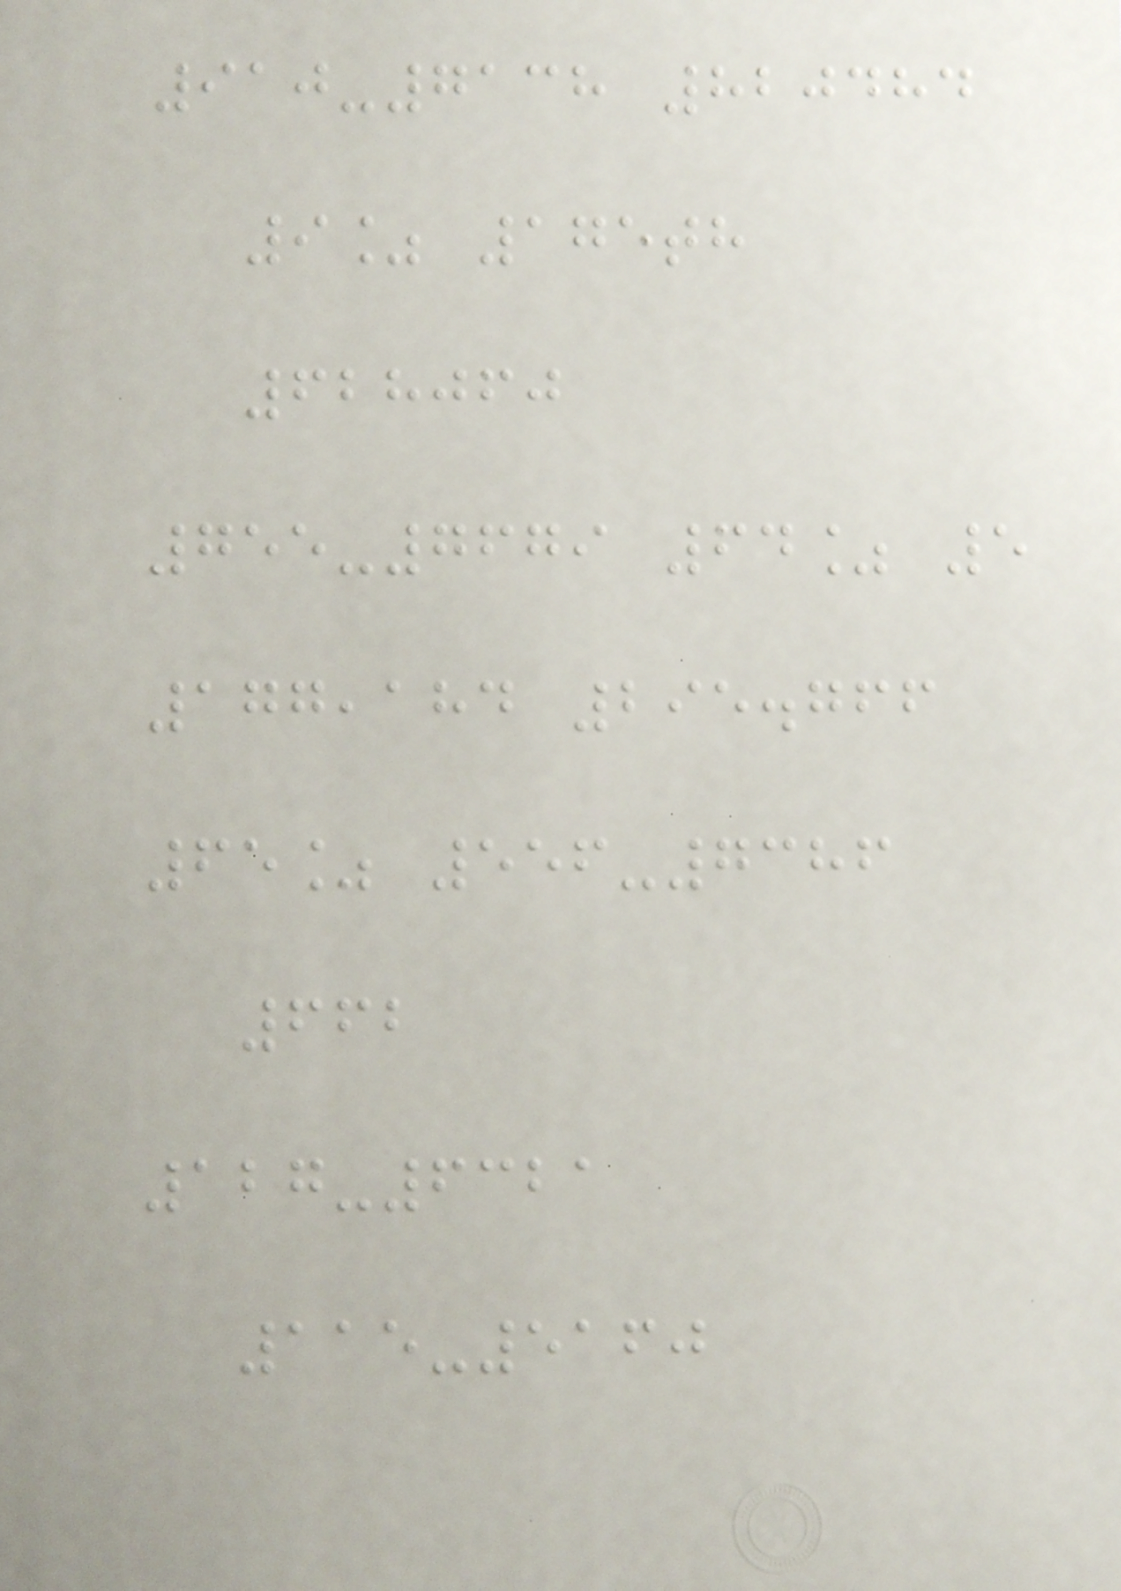910-7138 820484
9% 175th
628060
755-7679 64% 5
177,184 295.766
65% 556-7386
662
127-6321
115-5160
